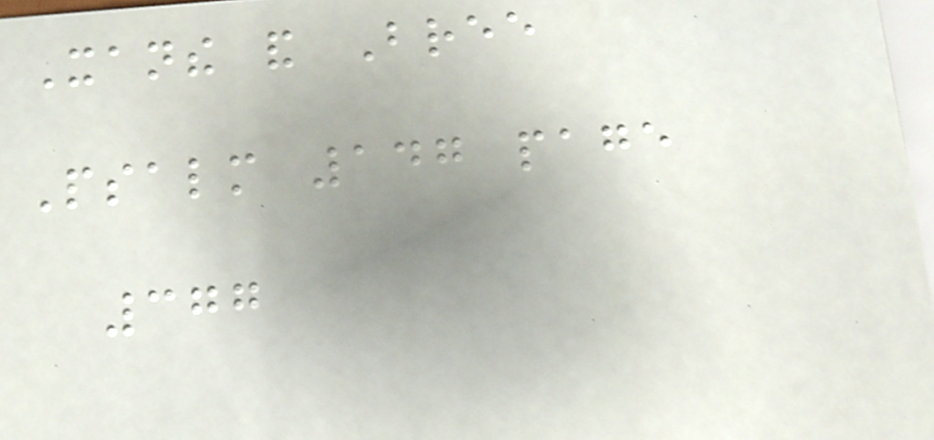Xanthe and Bree
Psalm 147 page
377
